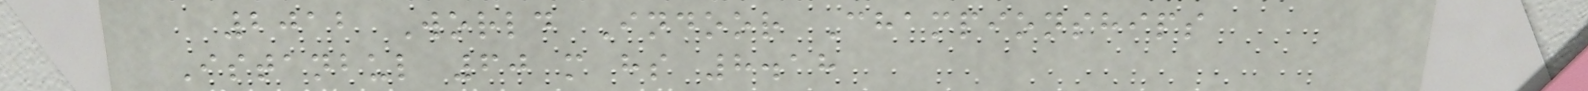2012 World Indoor Championships
Istanbul 60 m hs 8.18
